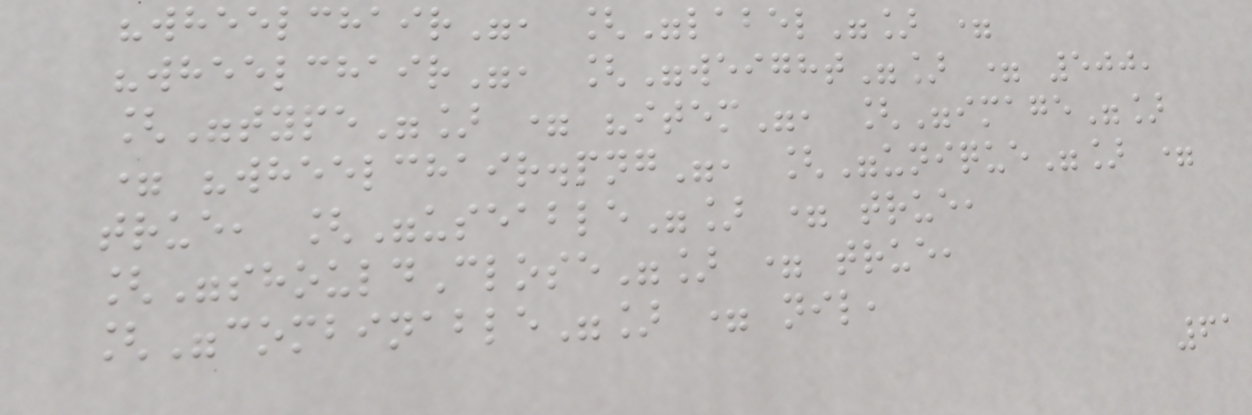"wheelchair", ["label"] =
"wheelchair", ["weight"] = 500,
["type"] = "item", ["image"]
= "wheelchair.png", ["unique"] =
true, ["useable"] = true,
["shouldClose"] = true,
["combinable"] = nil,
61
